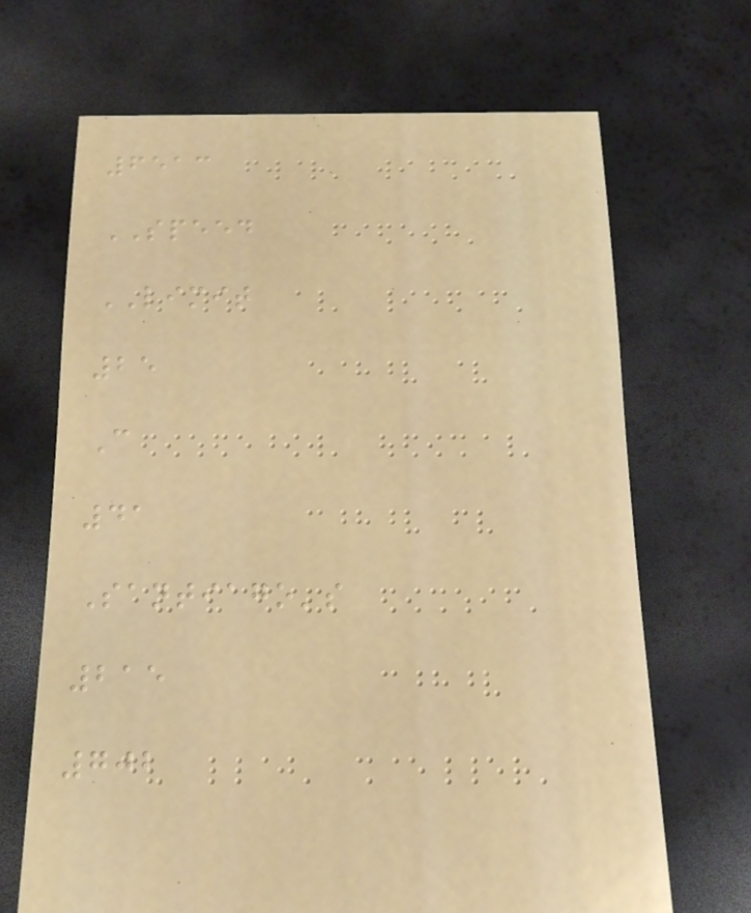6513
SPEED
LIMIT
25
C
41
Santiago's
215
702
